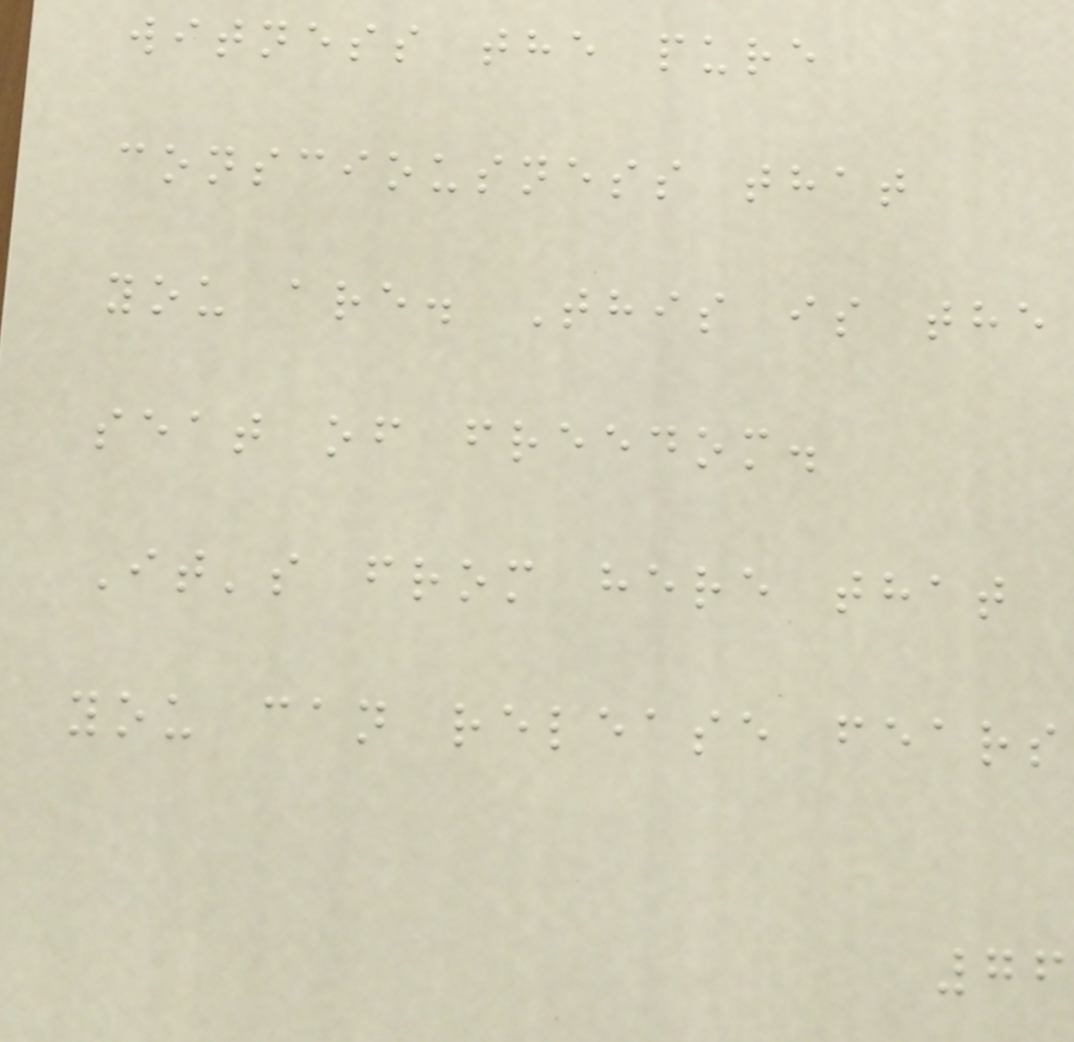witness the pure
consciousness that
you are. This is the
seat of freedom.
It's from here that
you can release fears
76
